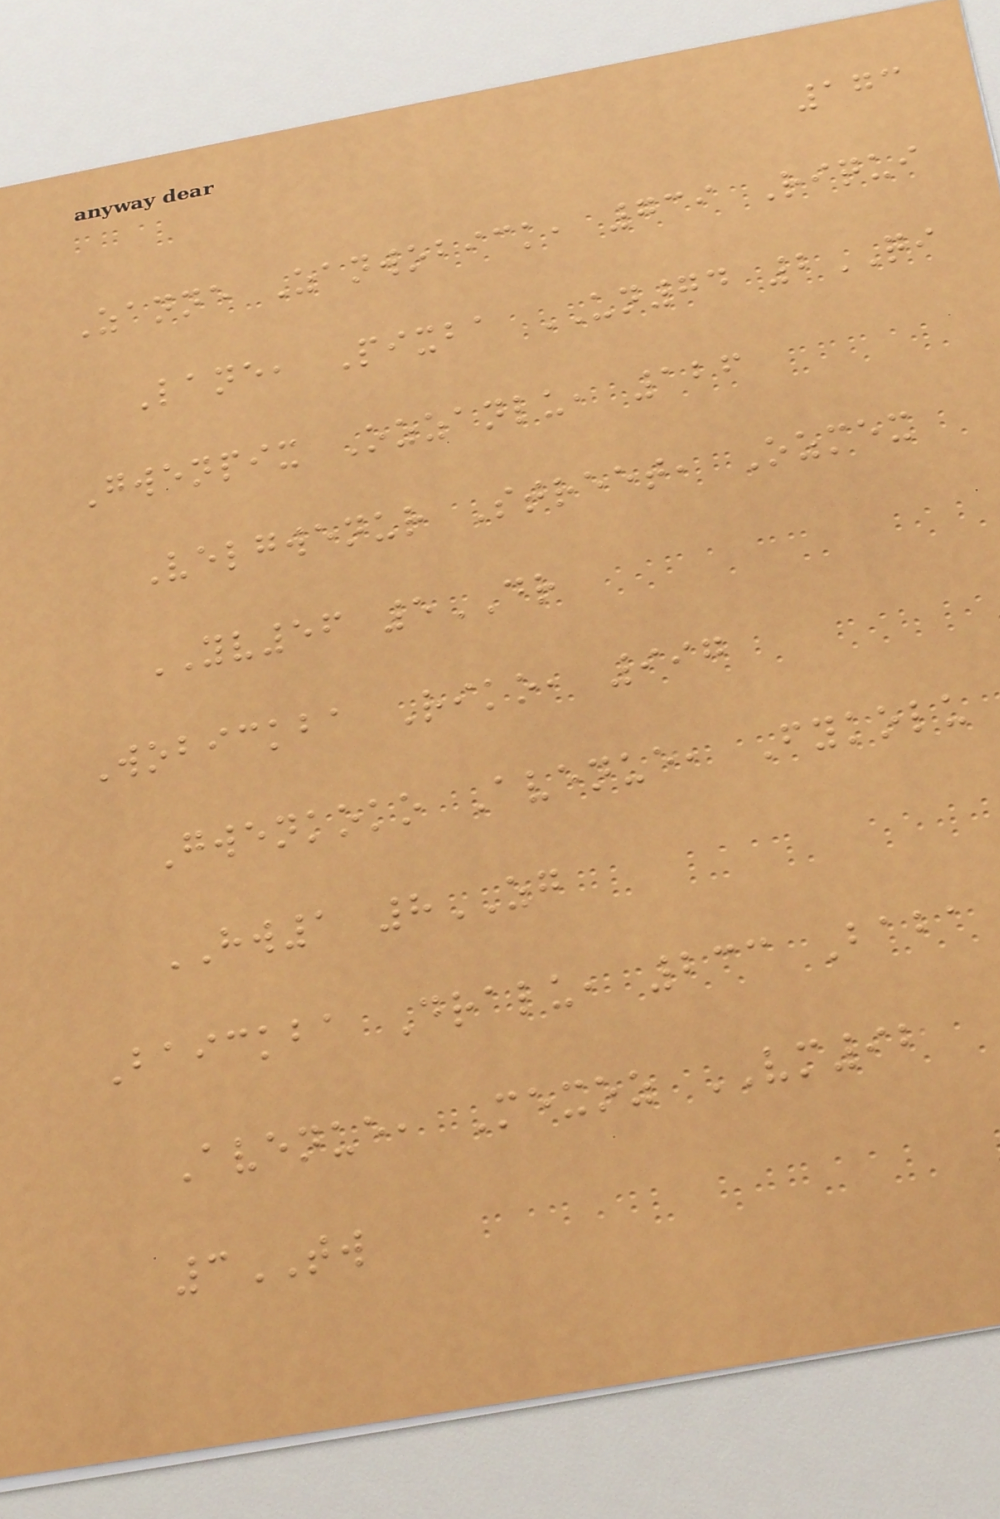173
Zanne Zanwobick, 739 Riqui
Lane, Pixba UN74 2QI
Gwenpix Ozzanlu, 126
Velgwenur Street, Ozmex
YV56 5DR
Wobickba Riko, 997
Gwenkoko Avenue, Fykolu
HW1 8ZG
Baickba Dralu, 233 Baba
Avenue, Mexoz VM92
3TW
